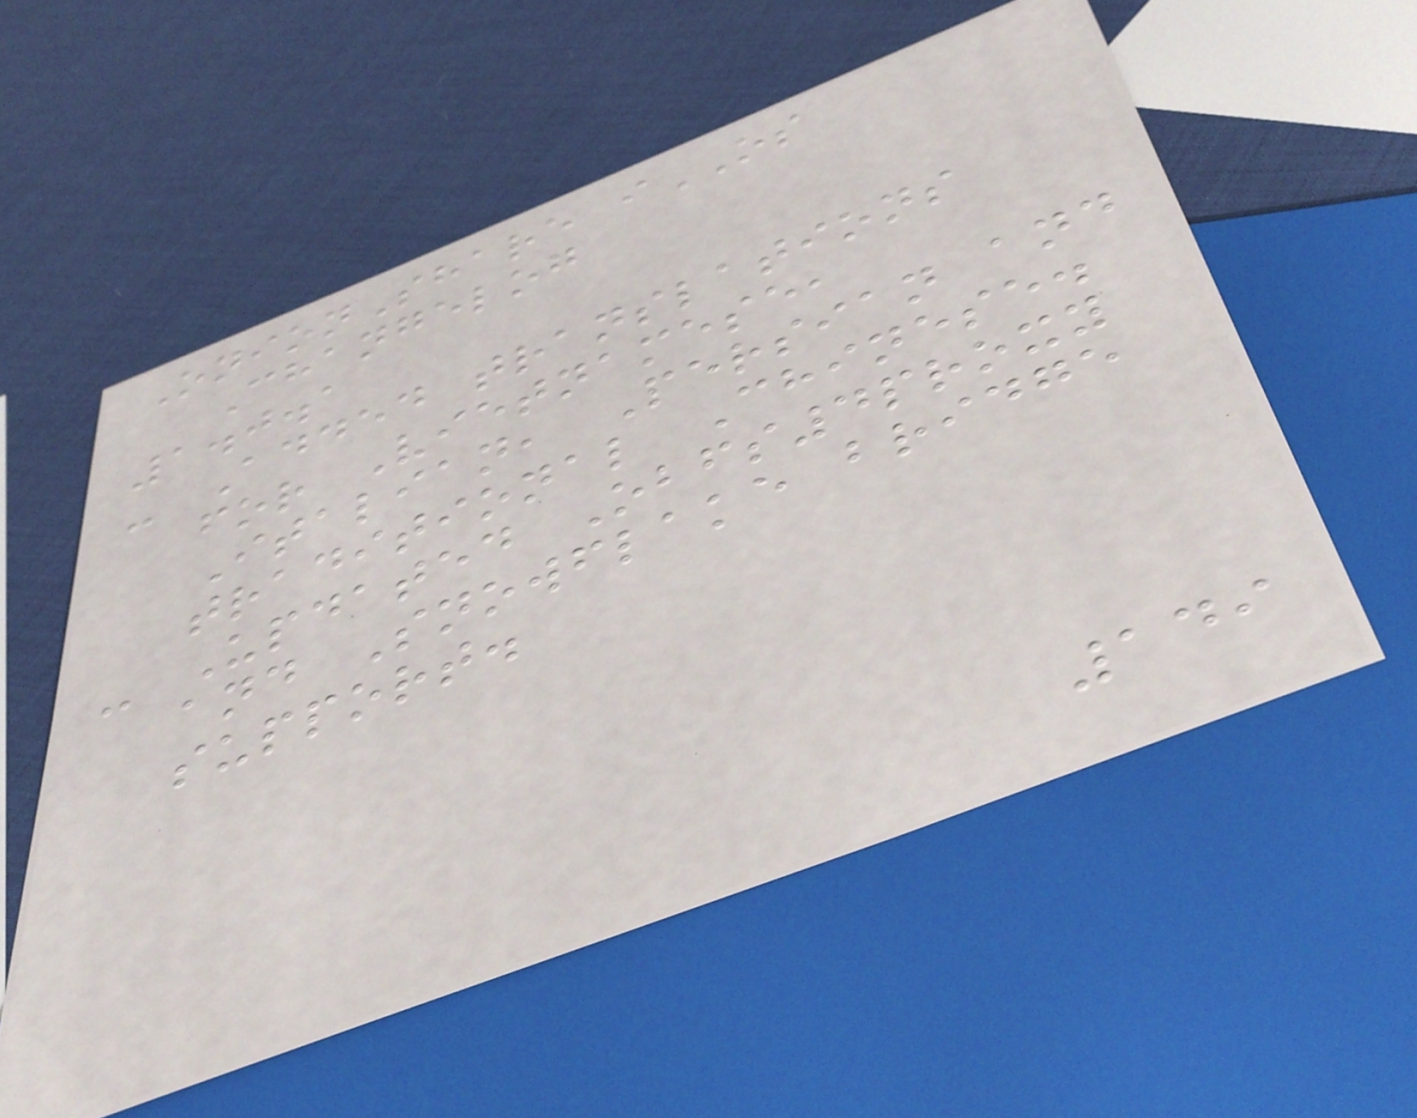OnionShare iOS
Changelog
1.0.1
- Added translations
for Vietnamese,
Italian, Persian and
traditional Chinese.
- Updated Obfs4proxy
and Snowflake bridge
support.
149
